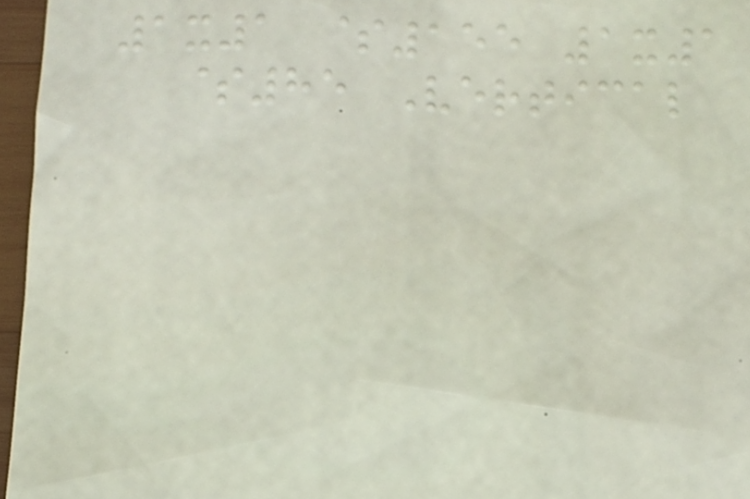1x1 $155 1x1
$85 Vertical
